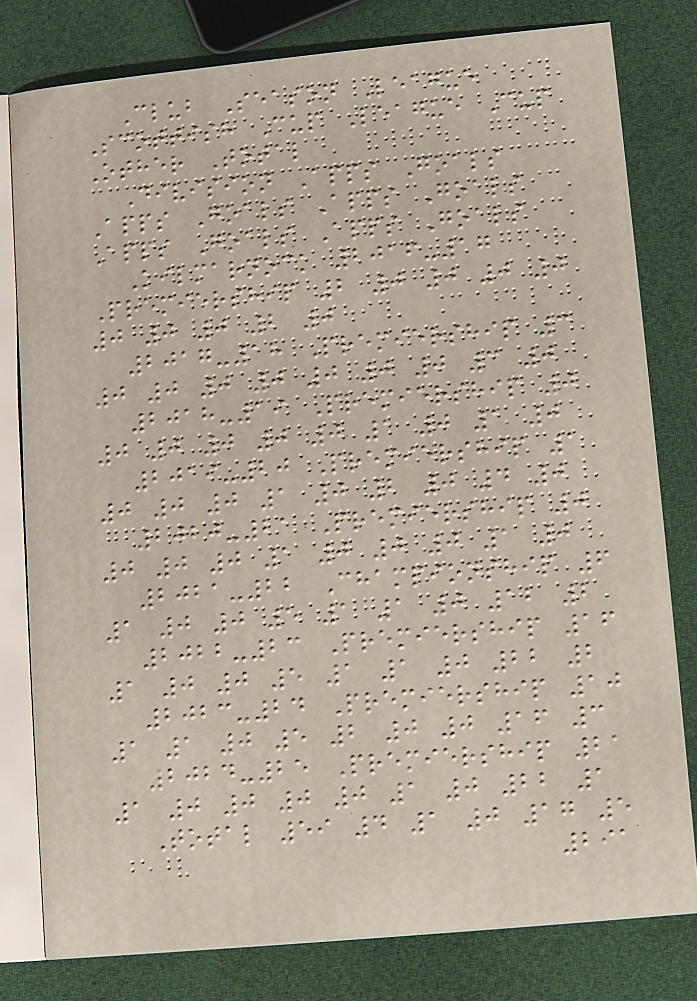Club Season League
Scottish Cup League Cup
Other Total
Division Apps Goals
Apps Goals Apps Goals
Apps Goals Apps Goals
Kilmarnock 2016-17
Premiership 2 0 0 0 0
0 0 0 2 0
2017-18 Premiership 3
0 0 0 0 0 0 0 3 0
2018-19 Premiership 0
0 0 0 0 0 1 0 1 0
2019-20 Premiership 1
0 0 0 1 0 2 0 4 0
2020-21 Premiership 0
0 0 0 1 0 0 0 1 0
2021-22 Championship 6
1 0 0 5 1 1 0 12 2
2022-23 Premiership 16
1 0 0 5 1 1 0 22 2
2023-24 Premiership 10
1 1 0 5 2 0 0 16 3
2024-25 Premiership 21
1 0 0 0 0 1 0 22 1
Total 59 4 1 0 17 5
291
